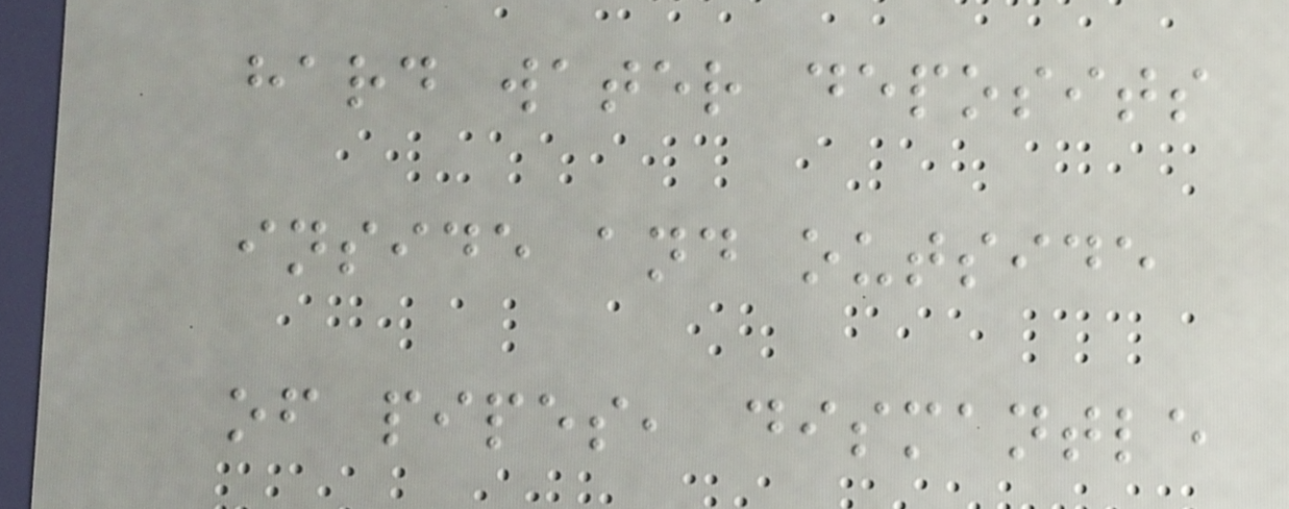hard water deposits
inside and outside
of pipes, dismantle
